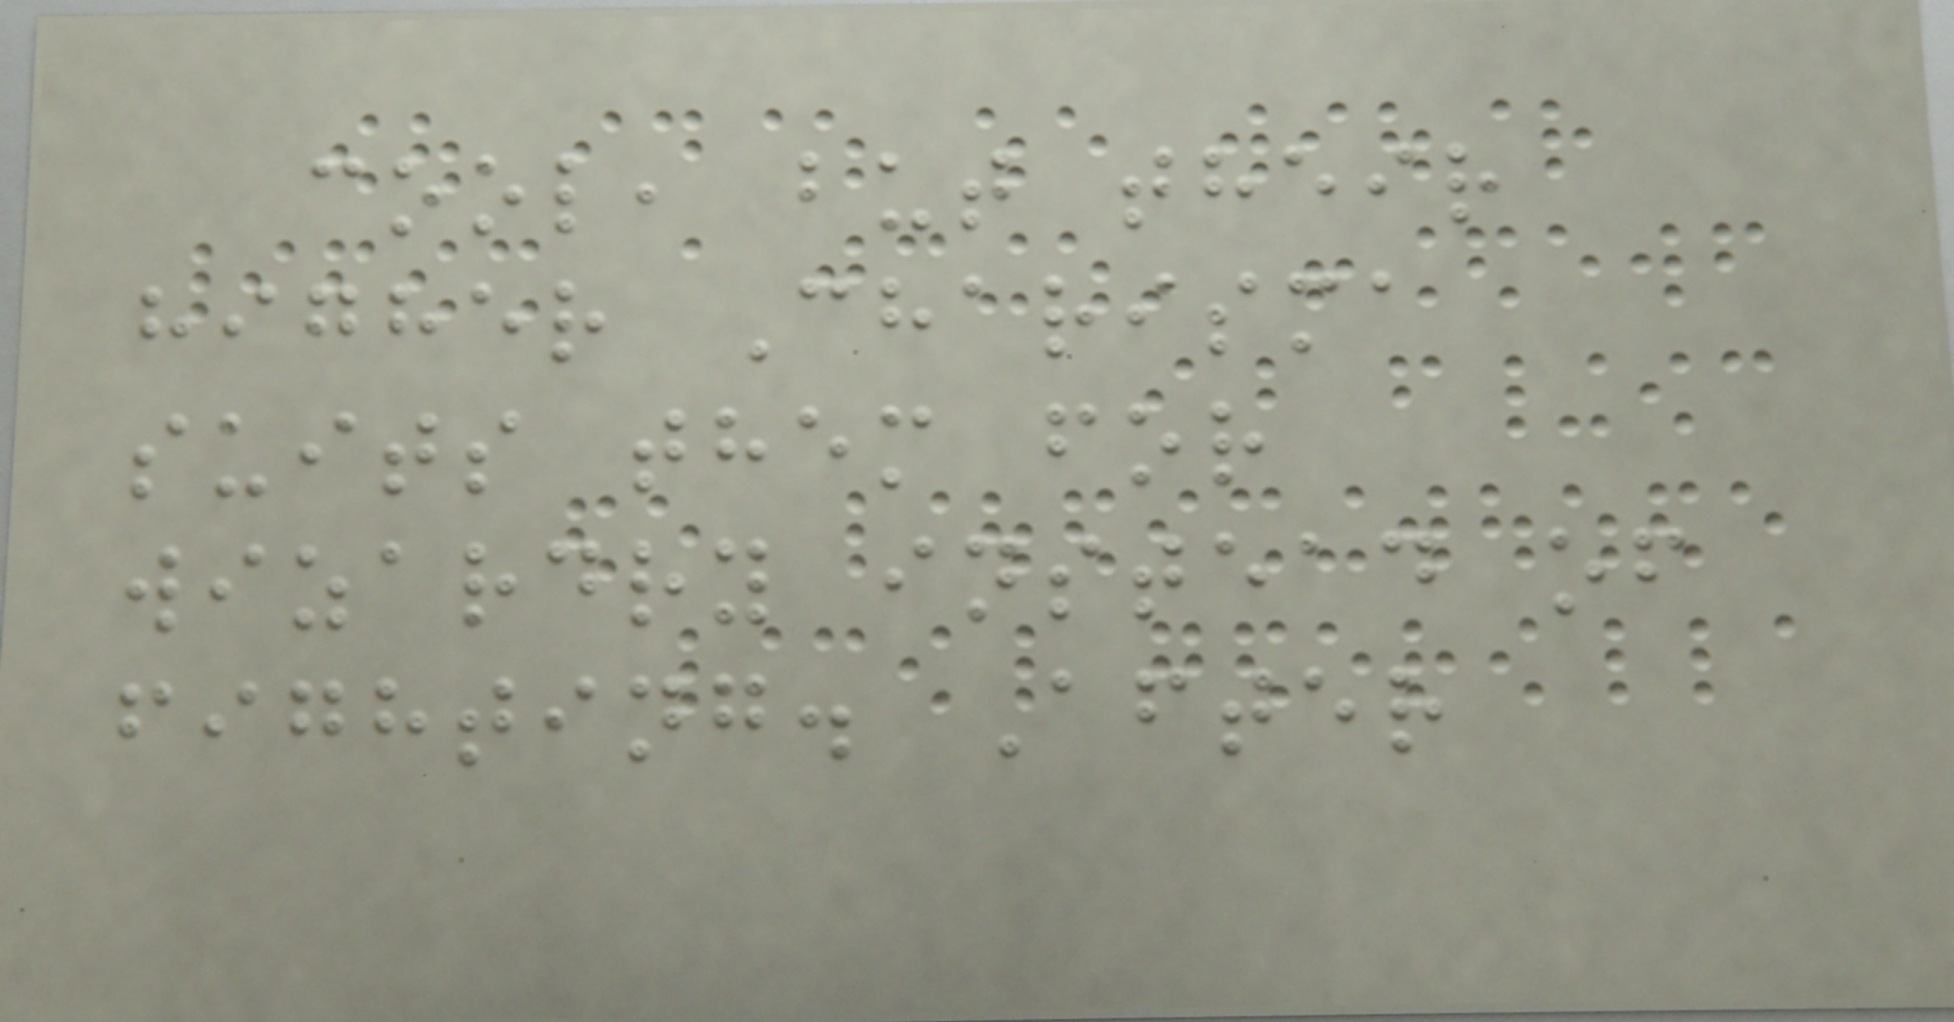cool, but their
higher Charisma
suits them for
wizardry instead of
fighting. After
